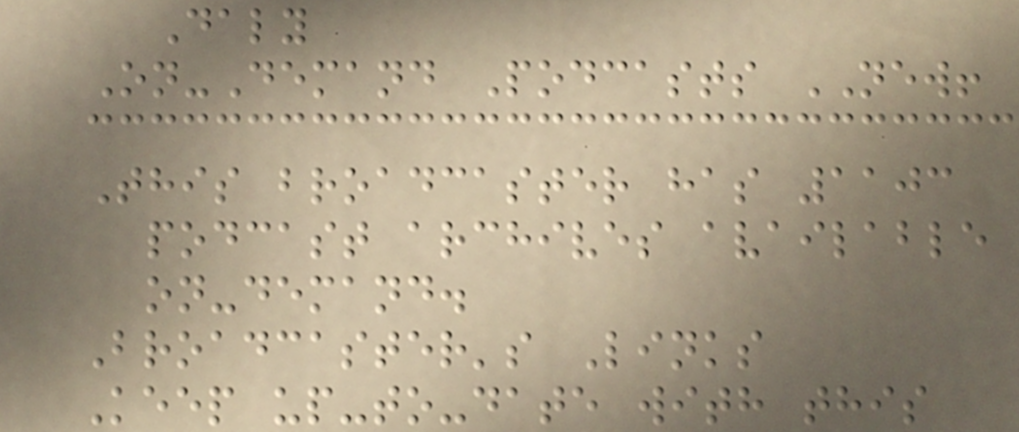Daly
On-Demand Podcasts NEW!
This broadcaster has 1103
podcast archives available
on-demand.
Broadcaster's Links
Keep up-to-date with this
